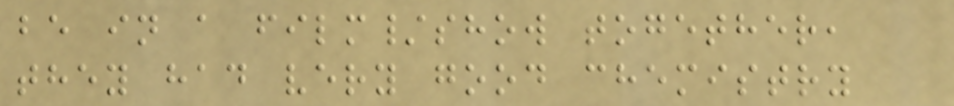be in a film/show together,
they had very good chemistry
